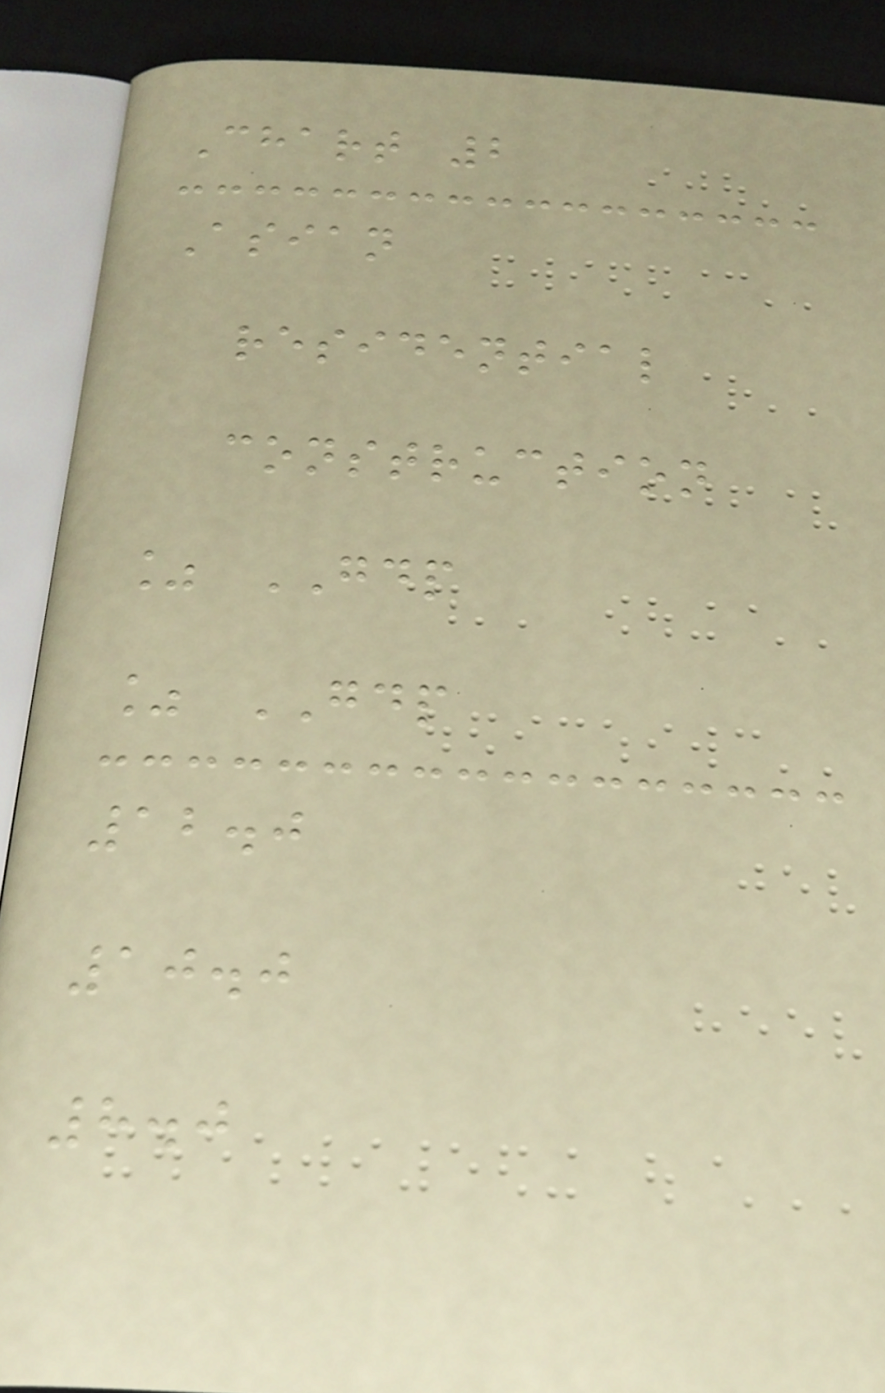Chart 2
Asian
residential
construction
% GDP
% GDP
12.0
10.0
8.0
